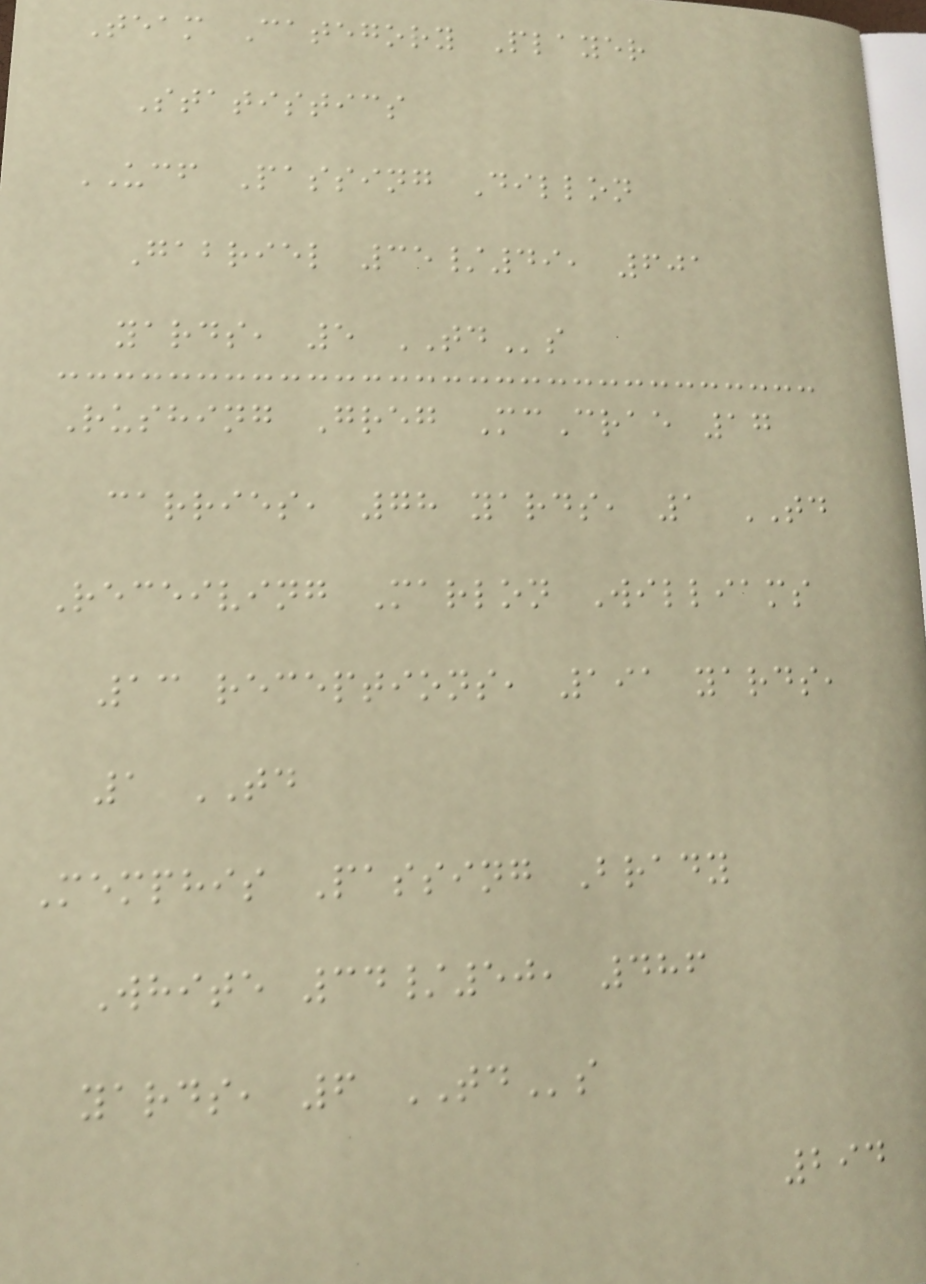Team Category Player
Statistics
UCF Passing Dillon
Gabriel 35/49, 601
yards, 5 TDs
Rushing Greg McCrae 17
carries, 78 yards, 1 TD
Receiving Marlon Williams
13 receptions, 191 yards,
1 TD
Memphis Passing Brady
White 34/50, 486
yards, 6 TDs
294
